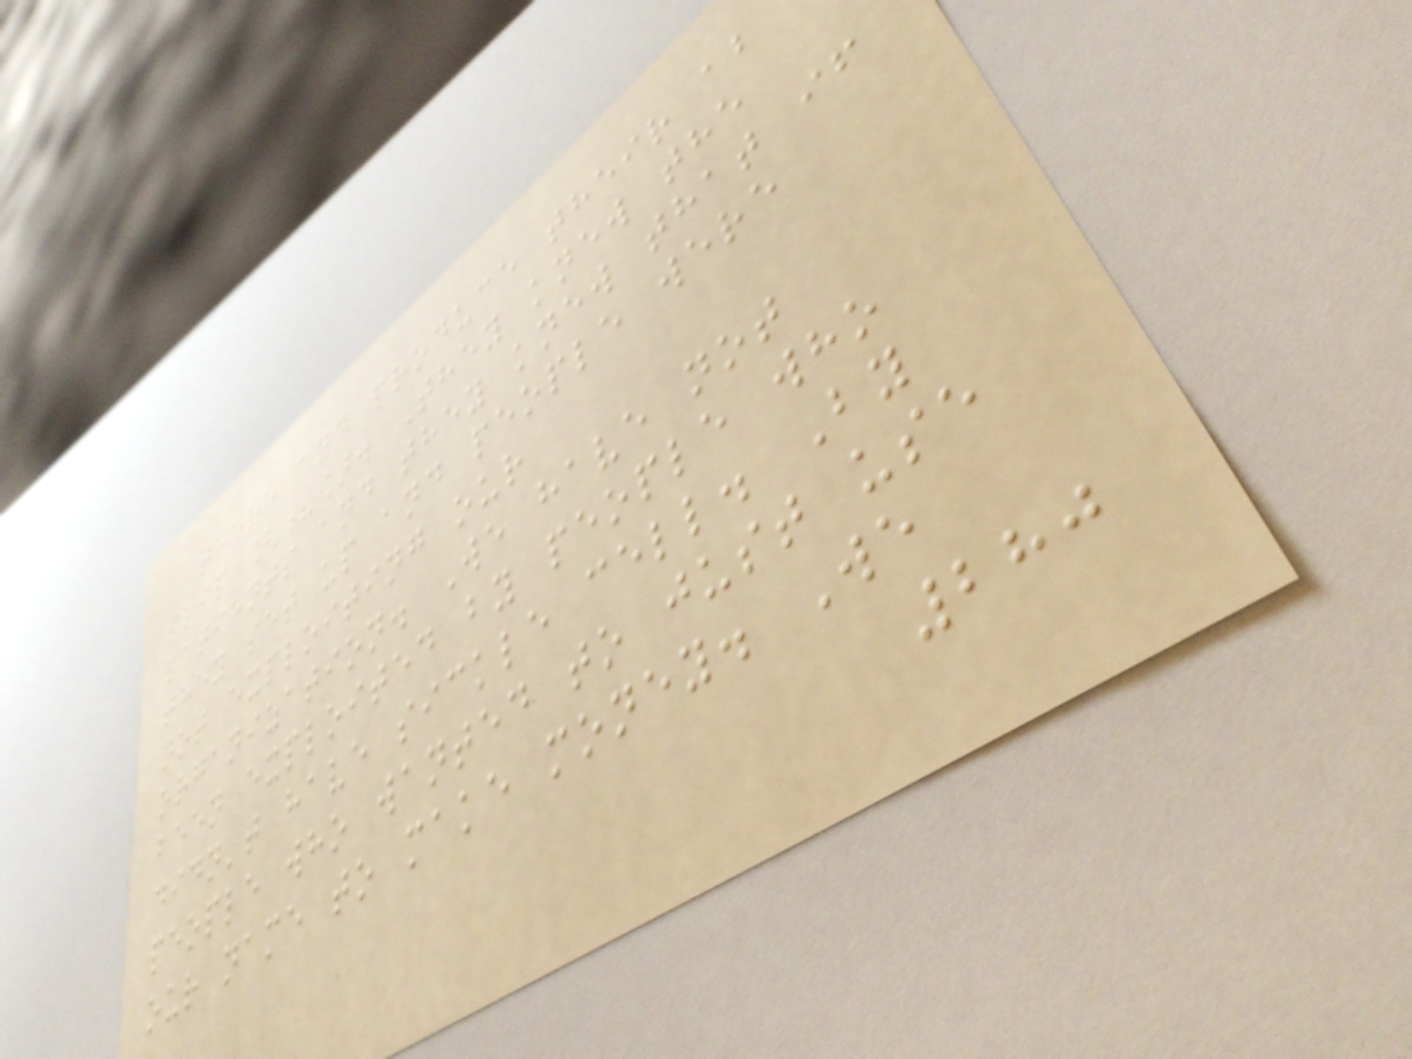there and produce their ab
slip [?]. They knew the
patients and they knew that if
they set up and people were
not exploiting our
organization. We have not
been exploited by people who
didn't have sickle cell. By
people who wanted to just use
our name to make money. We
280
